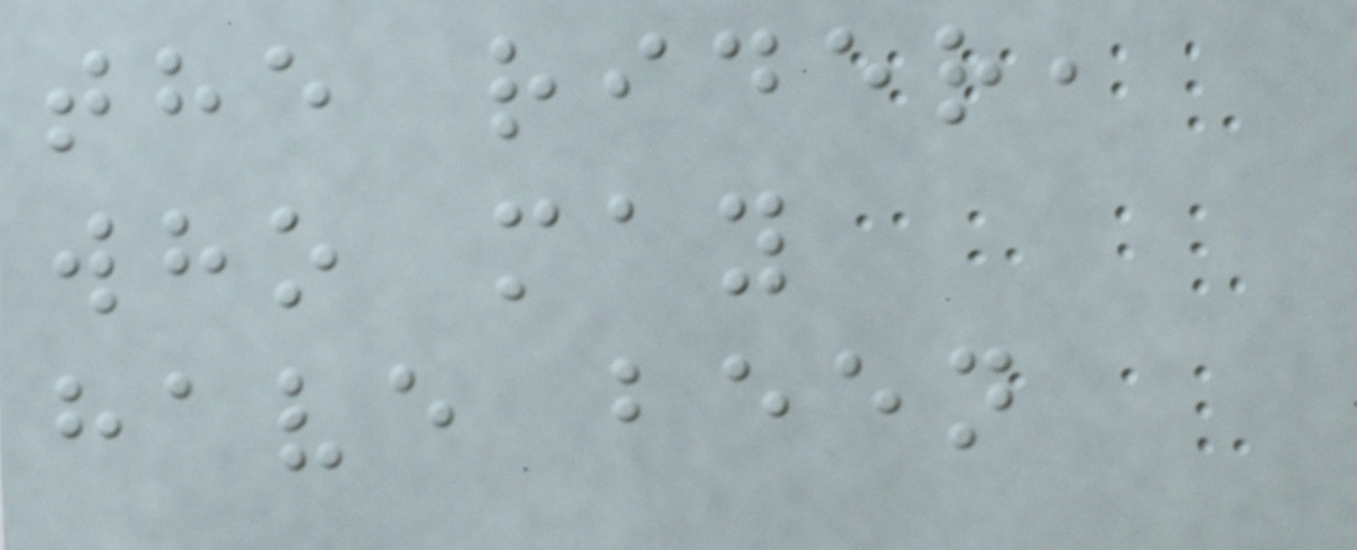the rider,
who may
have been
